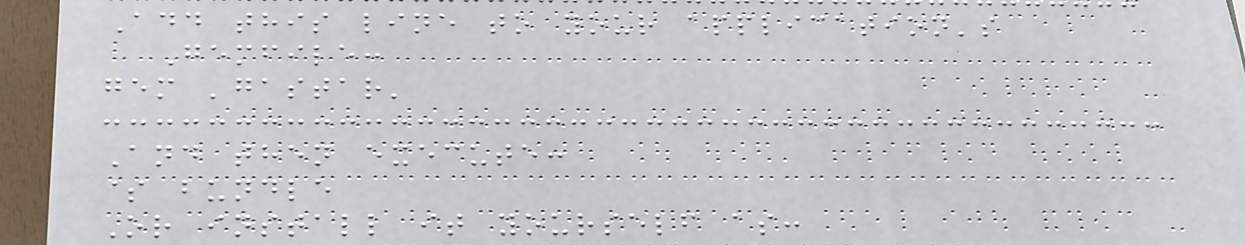Add this line to your application's
Gemfile:
gem 'gastar'
And then execute:
$ bundle
Or install it yourself as:
